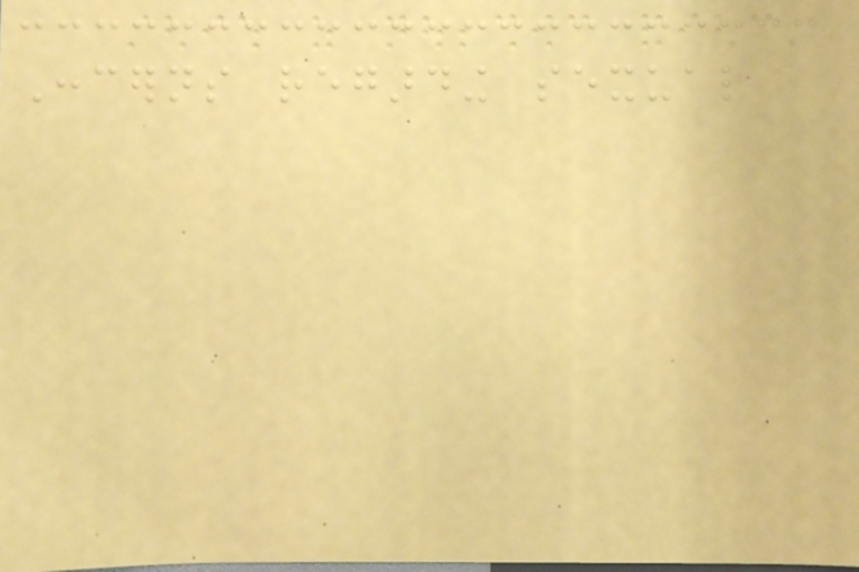Concerns regarding sexual
